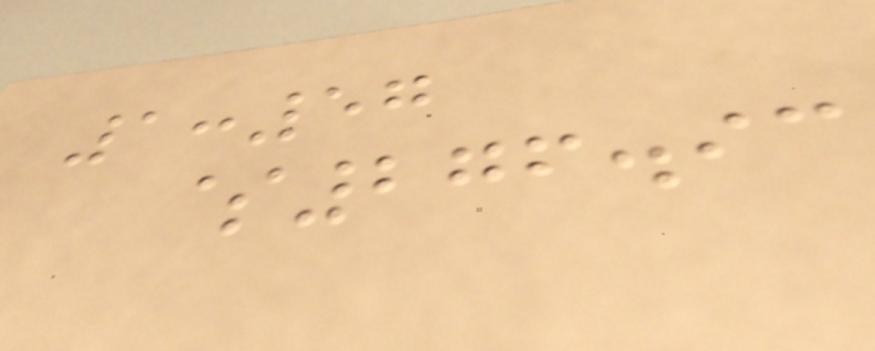1:57
$276.93
